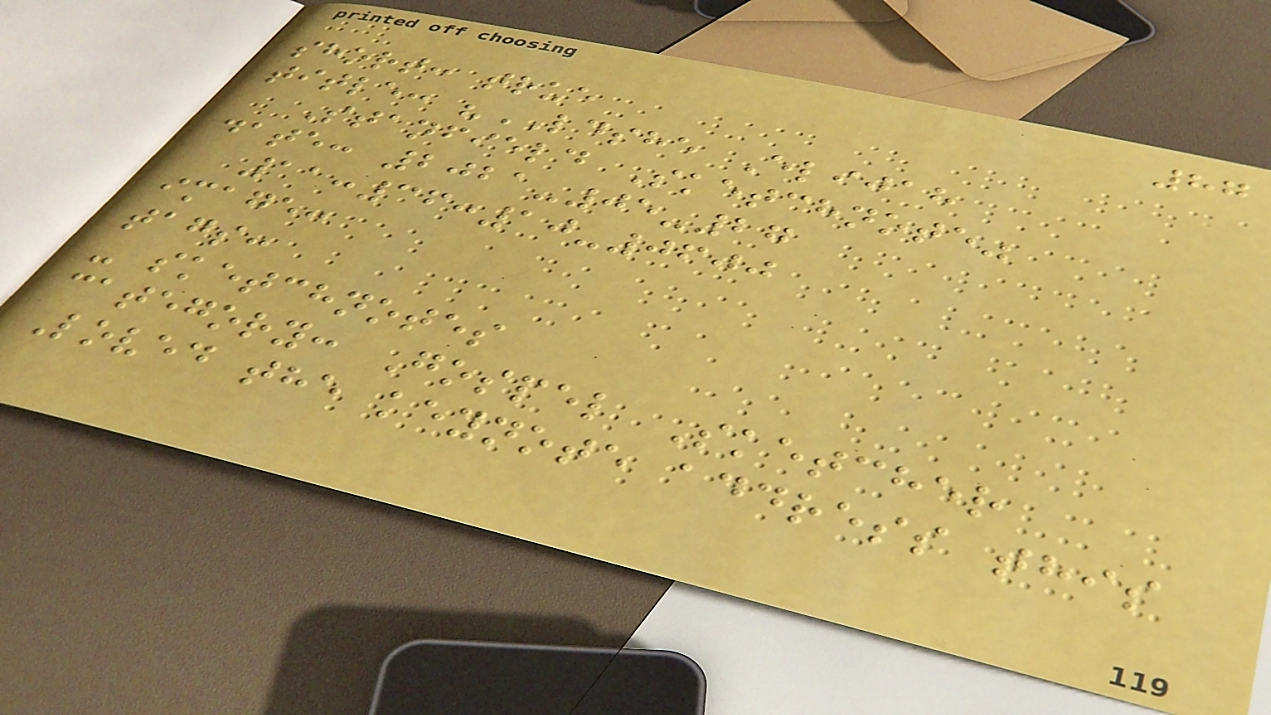87
short: true
title: "LDSHE Elijah
Stanfield Sketchnote"
date: 2021-05-27
11:36:10-0600
image:
tags:
- sketchnotes
category: Gospel Sketcher
Loved the keynote address this
